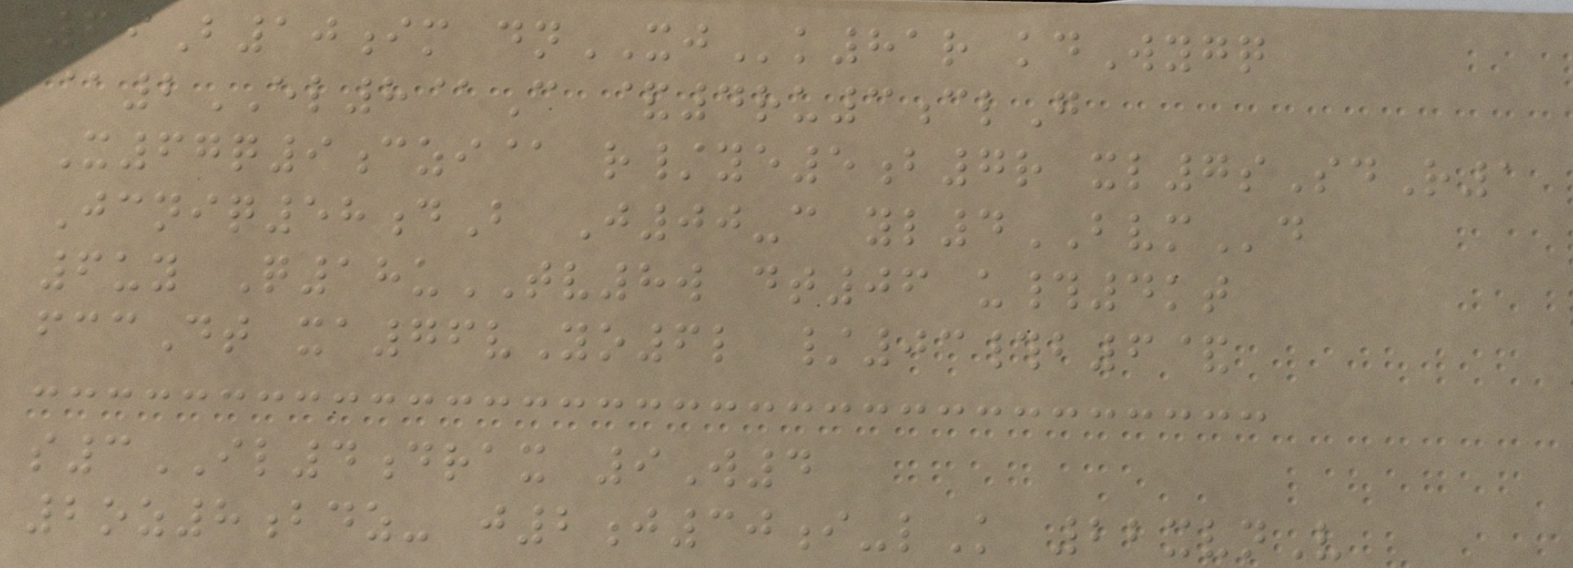69B10im dnXJk81r kdWygq
@2EL8@C &4ru3clG
X67q9czi@ r/ye5b7r xl7sSdR1
Jcniq58dB J00-c yl4BVMd
6uy Q18uTV8w dt06 u#4kt
fccDt xa76vYo6l /03#b6&
s3IL4drax 9W4
2oz8bdz- j2j30i-lK 22xvnV
